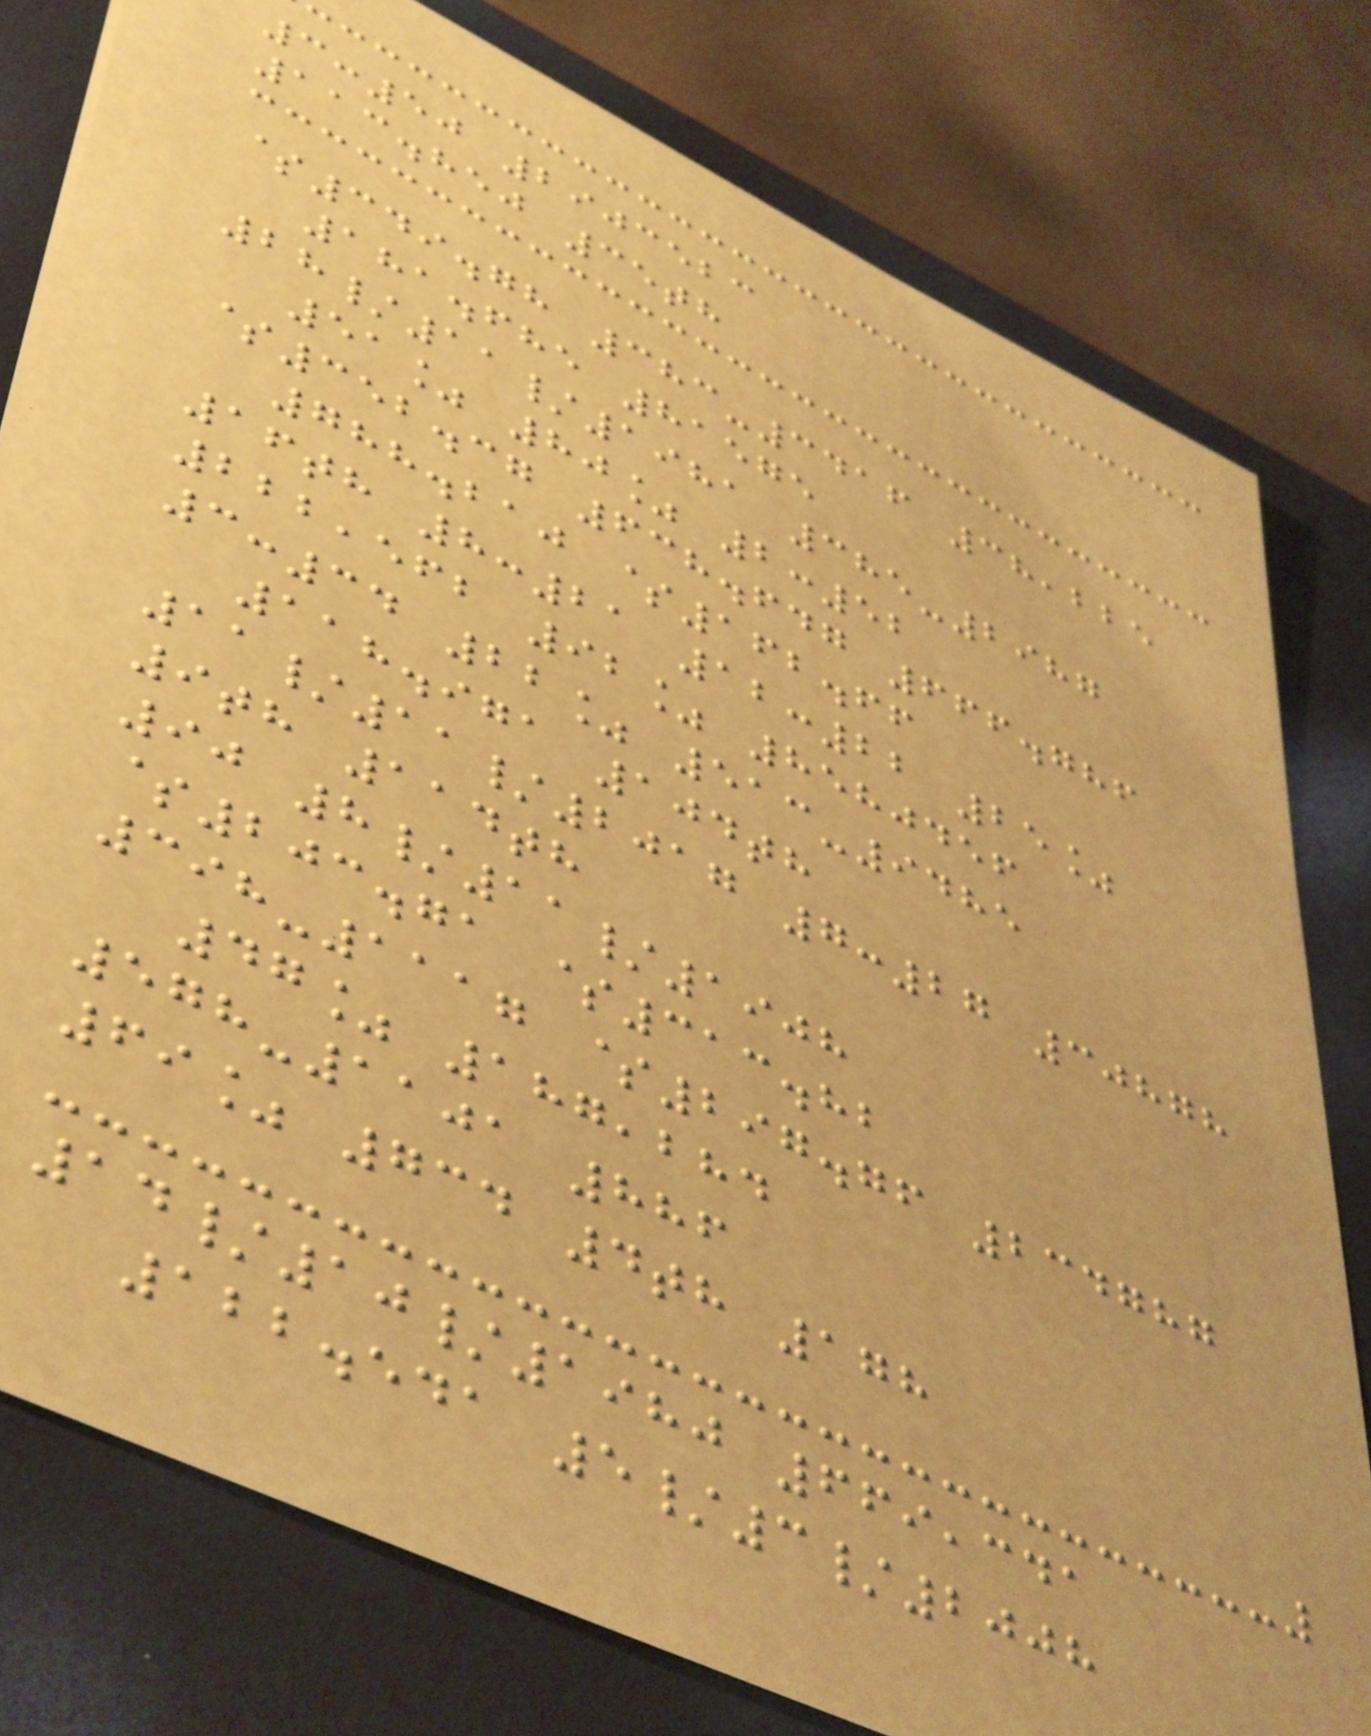3:50 2903523
113.850 35th
$349.78 383-3416 38,225
181.685 81575
28/11/1981 385-2987
51% 80% 2:52
$352.37 638.647 666.786
788.210 $162.66
16th 8:21 12:22 25%
222,562 92% 8580456
3:34 22% 513-9485
118.971 104th
11/11/2017 7:27 30878
9th 114th
90 8/11/1908
$203.71 $313.82
398-1117 $297.76 234787
47% 187,284
578-1101 886
69% 734 4th 178
14/10/1980 669,341
122.541 5/3/2008
